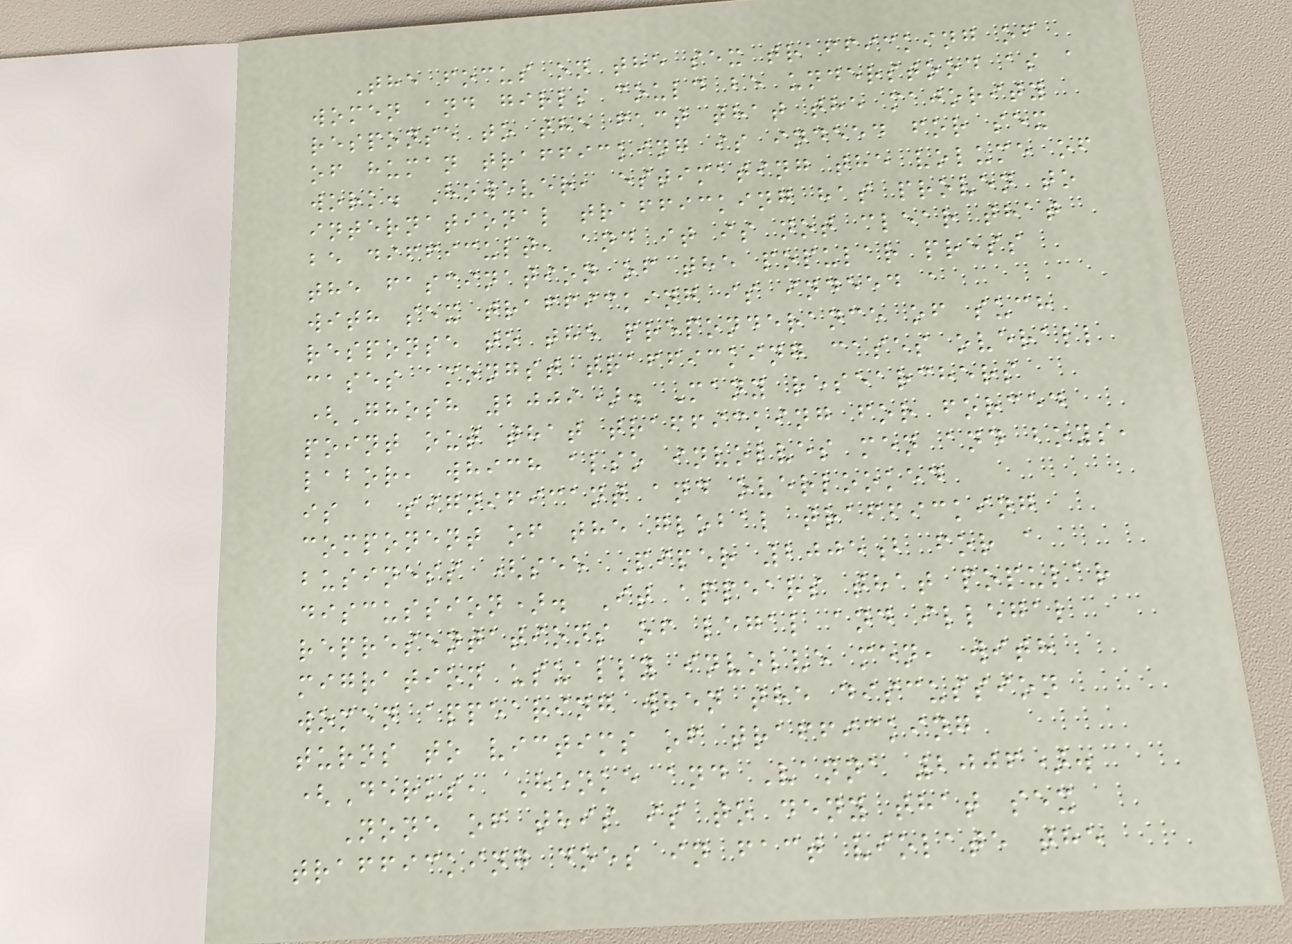The focus on the sex trafficking of
women and girls could be understood as a
response to the fact that the majority
of human trafficking is indeed for sex
work. However, estimating the volume of
international trafficking has proven to
be difficult, and it is not clear that
the fascination of the popular press
with sex trafficking is indeed a
response to the preponderance of such
cases amongst trafficking cases overall
(Ghosh 2009). Many researchers
point out that trafficking for forced
labor, which also involves men and boys,
is a significant and overlooked
component of the global trafficking
business (see Piper 2005b for a
discussion). It appears that popular
representations of legal and illegal
migration usually involve men, with
women appearing when the discussion
turns to victims of trafficking
(Derks, Henke and Vanna 2006).
None of this is to deny that sex
trafficking does in fact violate the
